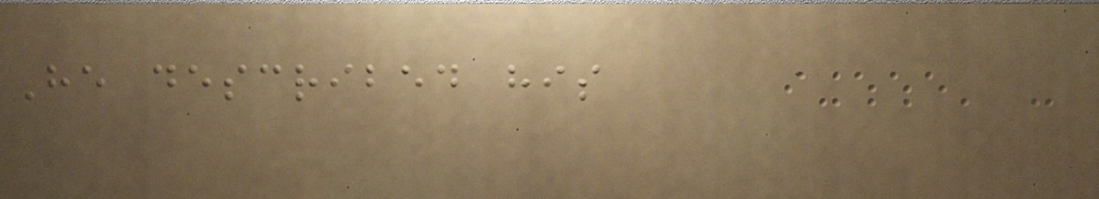He described his
